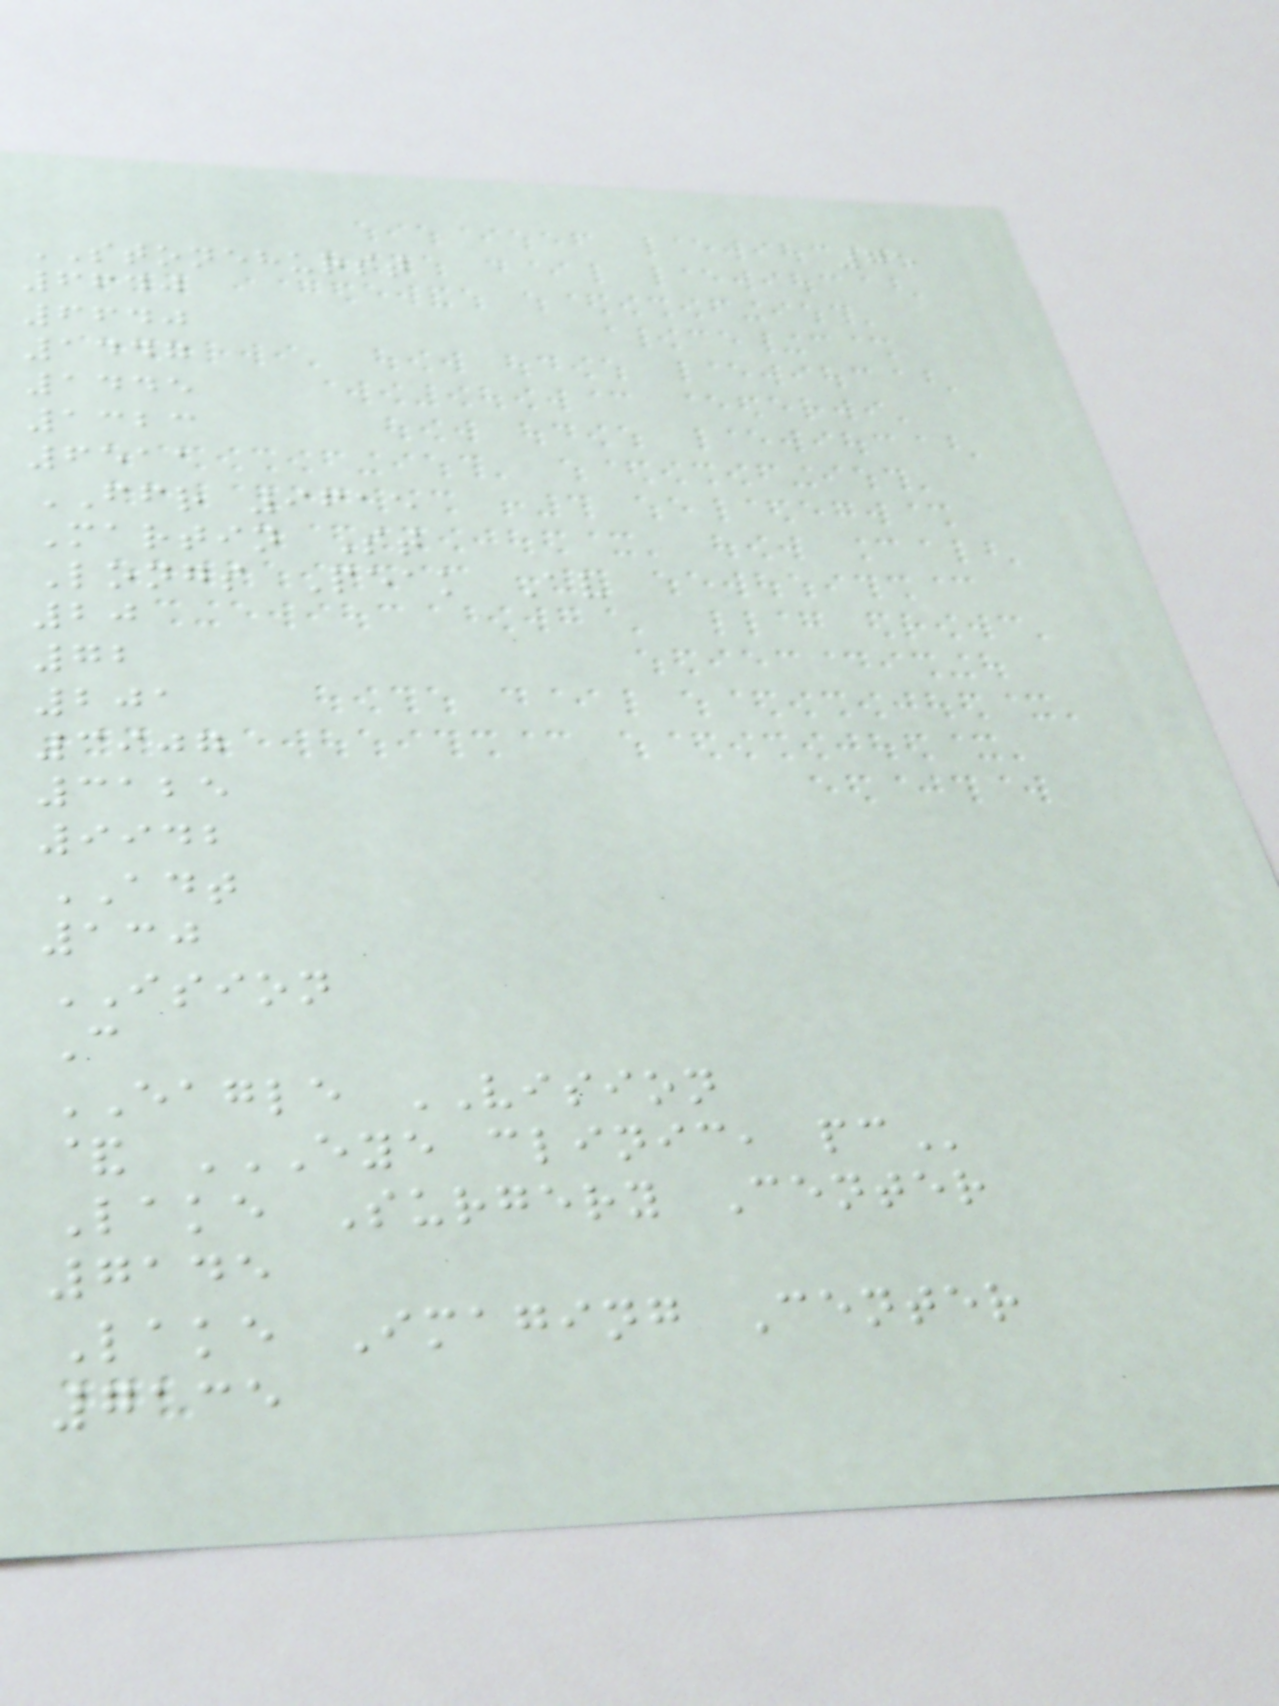75
STONEHURST
6640
6640
1447
1445
1323
6511
FFR 9615
Martin St
Longs Peak Av
20
72
201
3907
3125
9942
ADT
130
ISION
C
EAGLE VISION
& EYE CLINIC, PC
Lake Surgery Center
7145
Lake Imaging Center
7135
